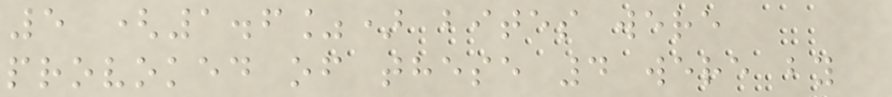5 (1.6%) bites were
provoked of these 4 were by
